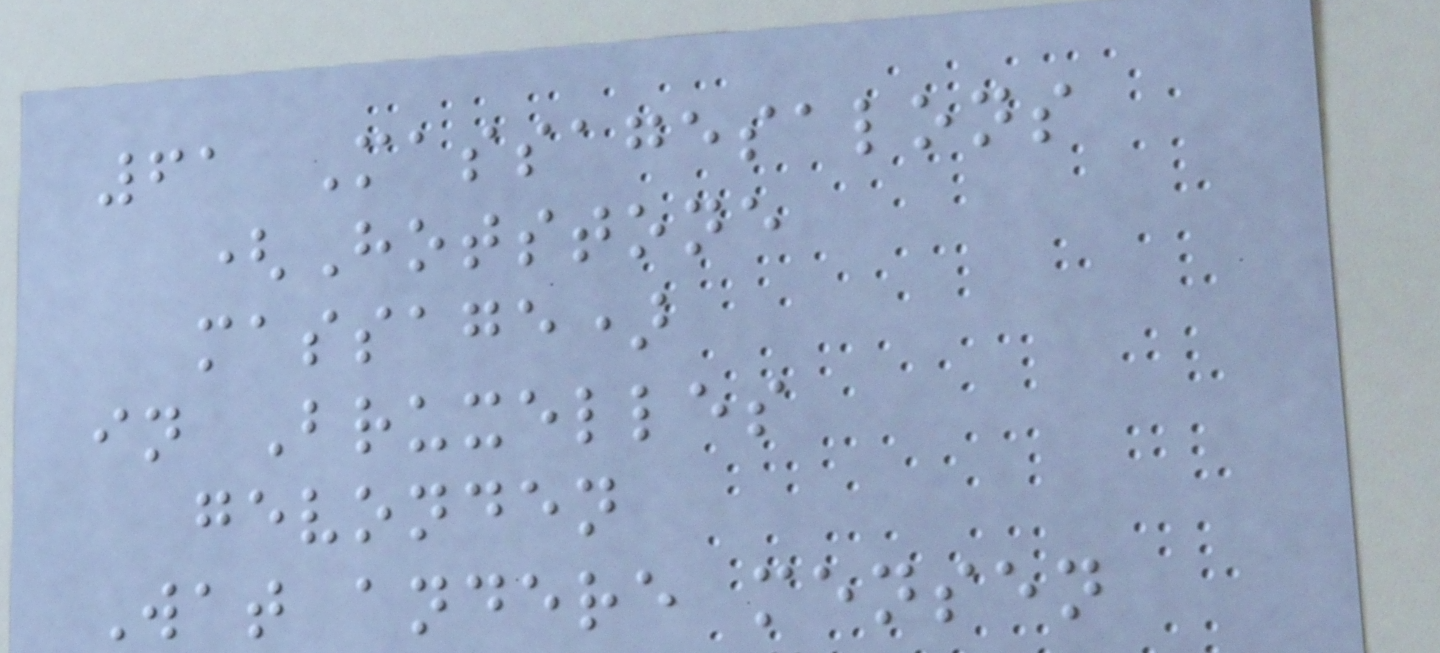61 Massagesalons
(Hotstone
massage)
in Bruxelles
gevonden
Wat andere mensen
